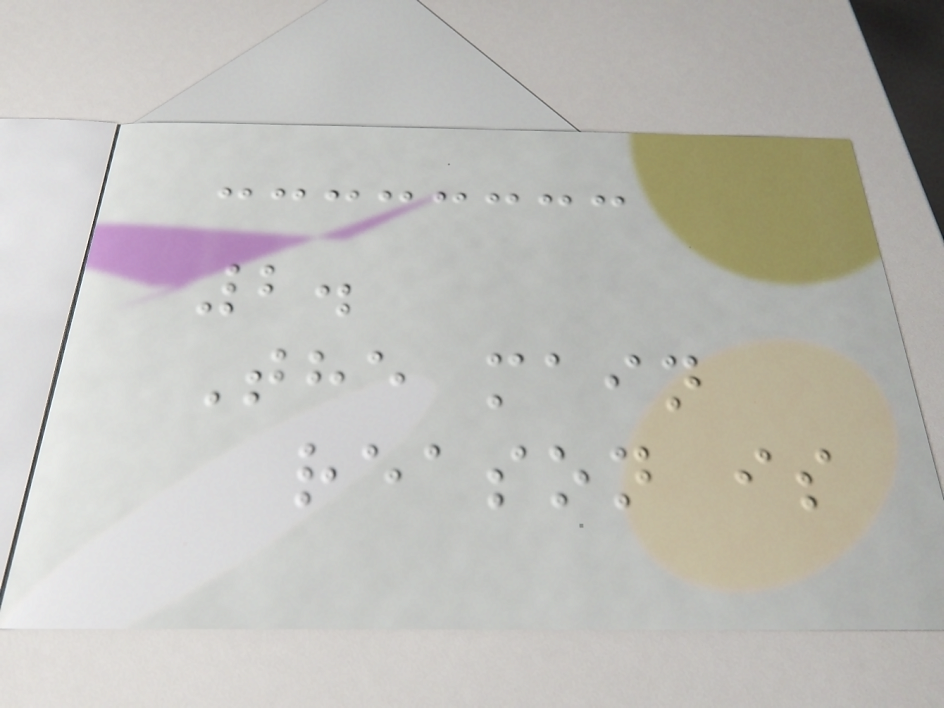2.
The main
reason is
